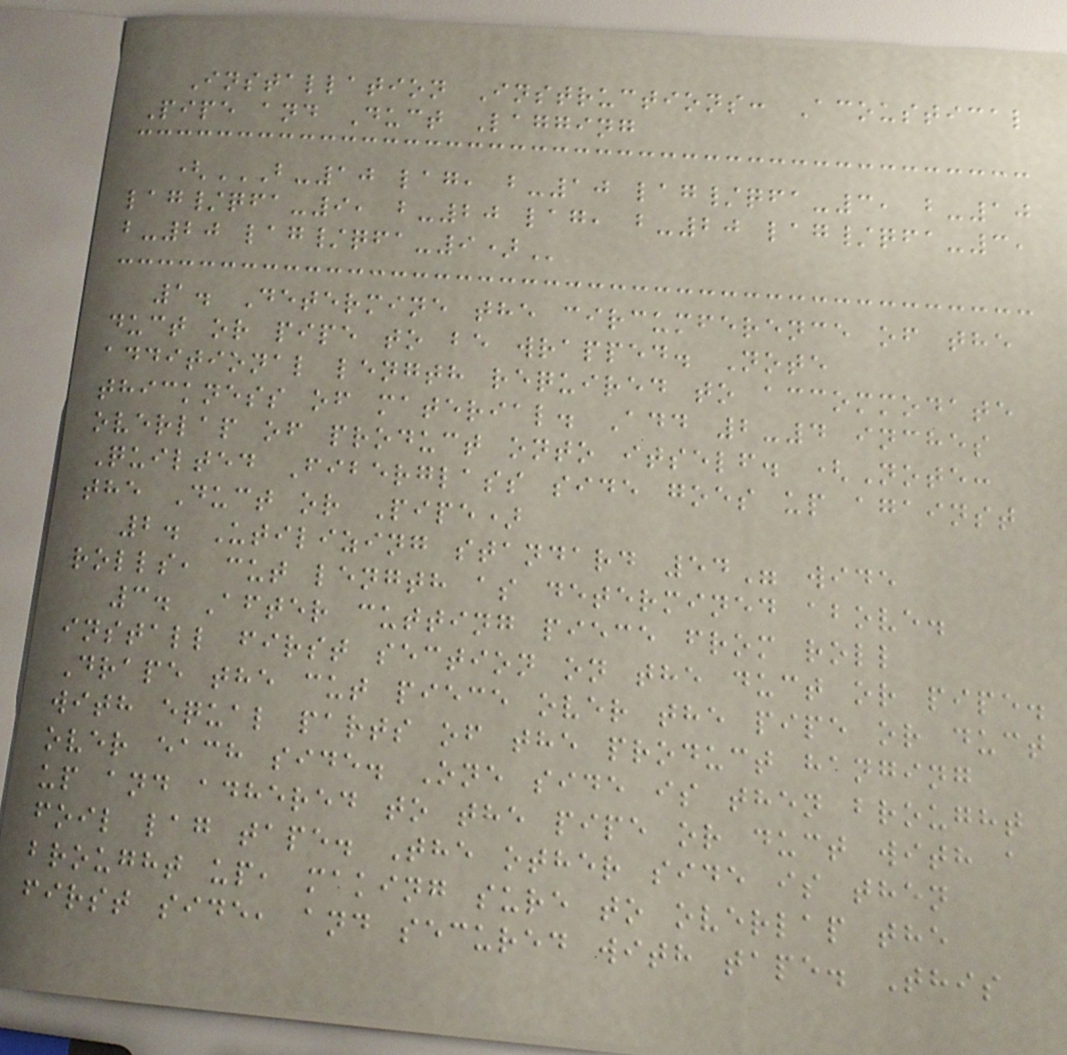Installation Instructions: Acoustical
Pipe and Duct Lagging
(B-10 LAG, B-10 LAG/QFA-3, B-10
LAG/QFA-9, B-20 LAG, B-20 LAG/QFA-3,
B-20 LAG/QFA-9)
1. Determine the circumference of the
duct or pipe to be wrapped. Note
additional length required to accommodate
thickness of material. Add 2-4 inches
overlap of product onto itself. (Note:
Quilted Fiberglass side goes up against
the Duct or Pipe)
2. Utilizing standard 54" wide
rolls, cut length as determined above.
3. After cutting piece from roll
install first section on the duct or pipe.
Drape the cut piece over the pipe or duct
with equal parts of the product hanging
over each side. One side is then brought
up and adhered to the pipe or duct with a
foil lag tape. The other side is then
brought up, making sure to overlap the
first side, and secured with tape. This
